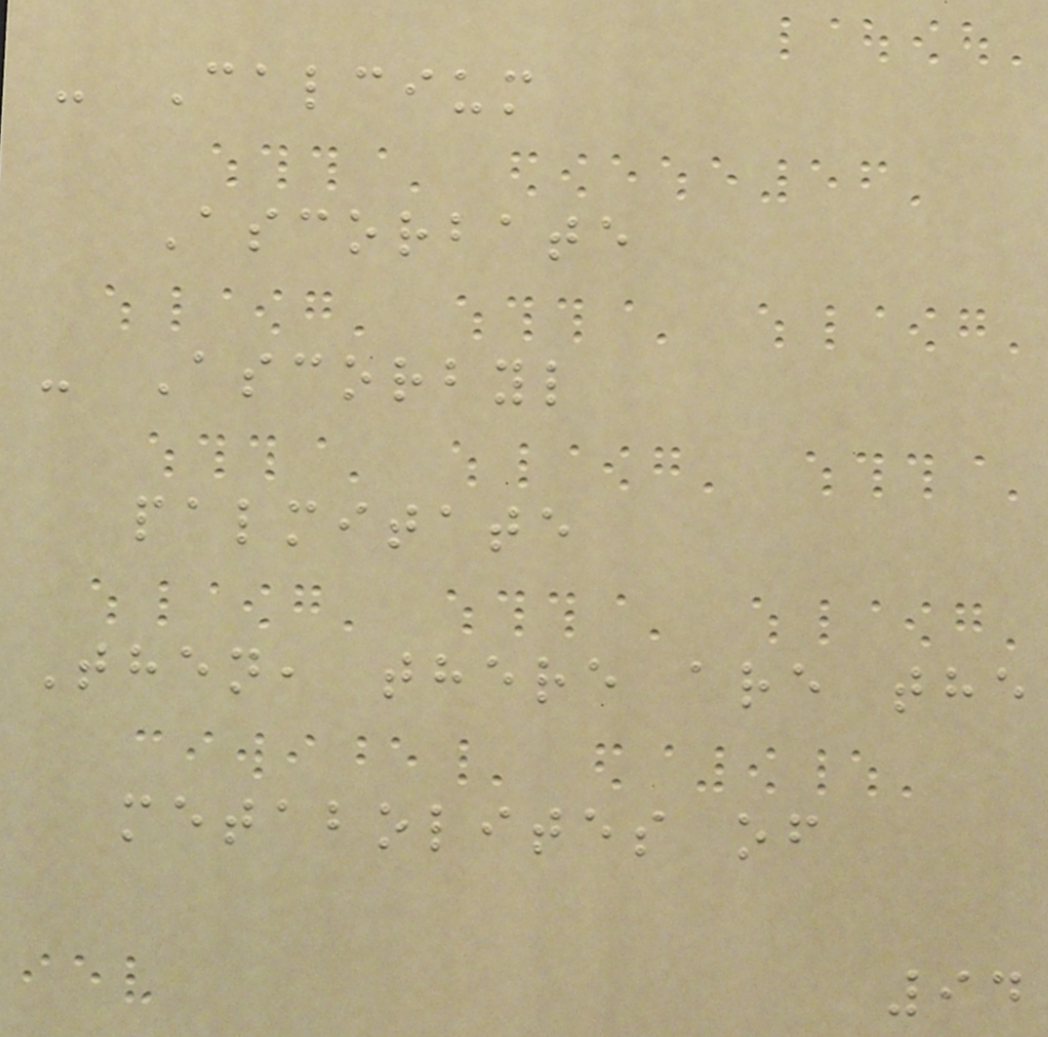- Calcium
Ascorbate
- Ascorbyl
palmitate
Then, there are the
metabolites of
94
